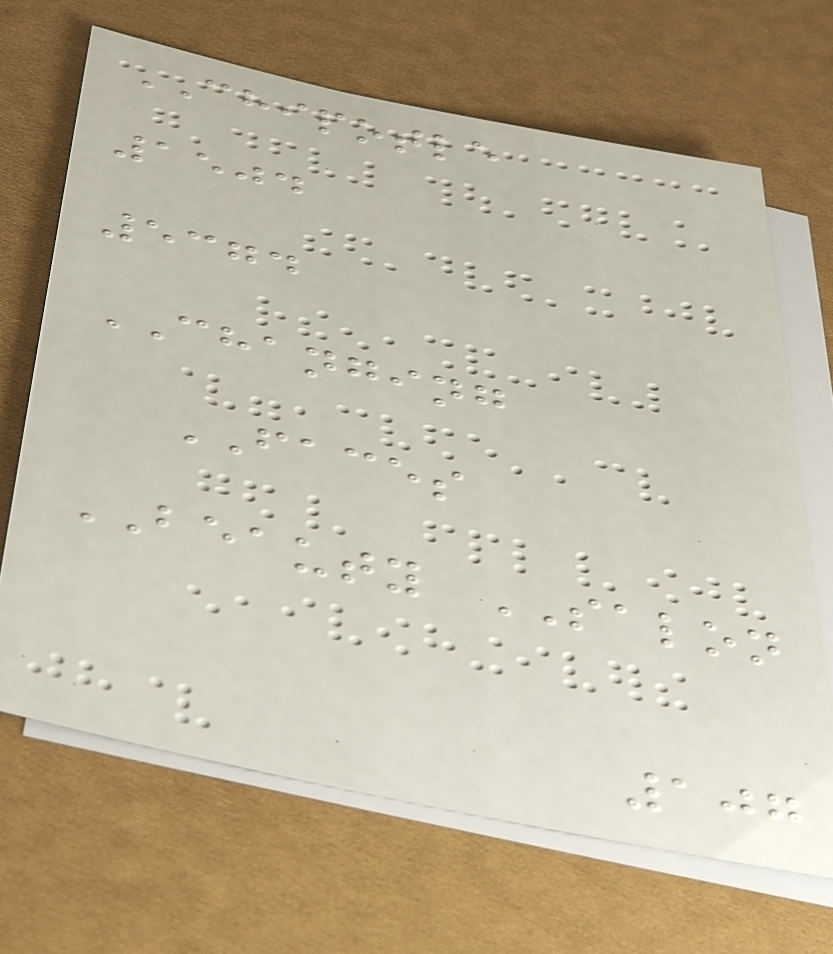CHIPOTLE
1504
5374
CHANGING
FACES
BEAUTY SALON
107
